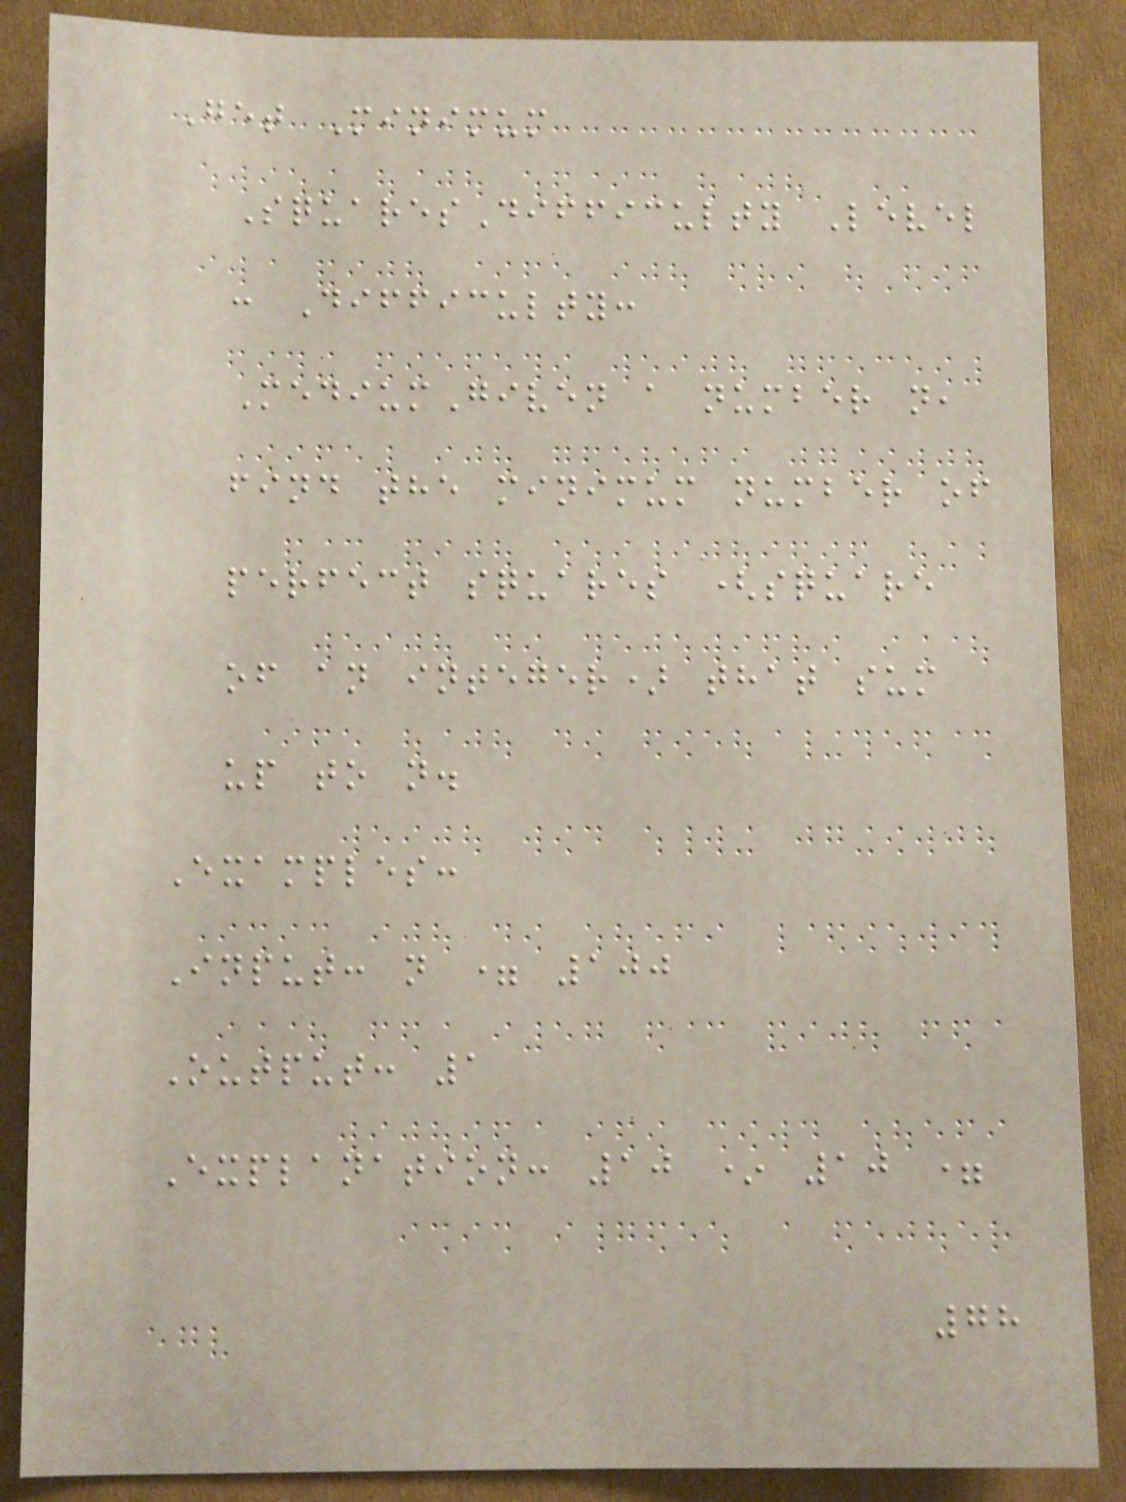Get Minimum
SquaresDifficulty Level
: Difficulty:
MediumGiven a number n,
find the minimum number of
perfect squares (square
of an integer) that sum
up to n.
Examples:
Input: n = 100
Output: 1
Explanation: 10 * 10 =
78
